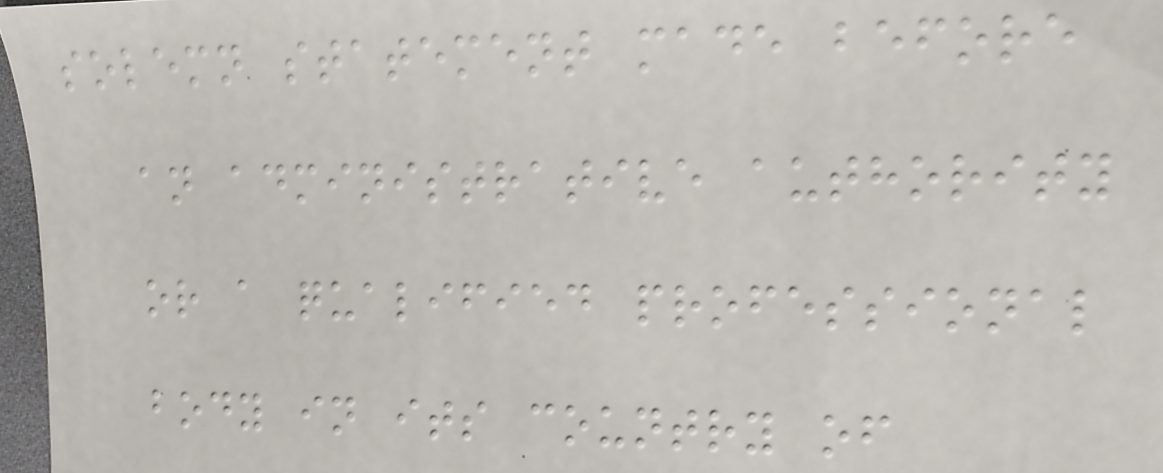solemn statement made before
an administrative authority
or a qualified professional
body in its country of
